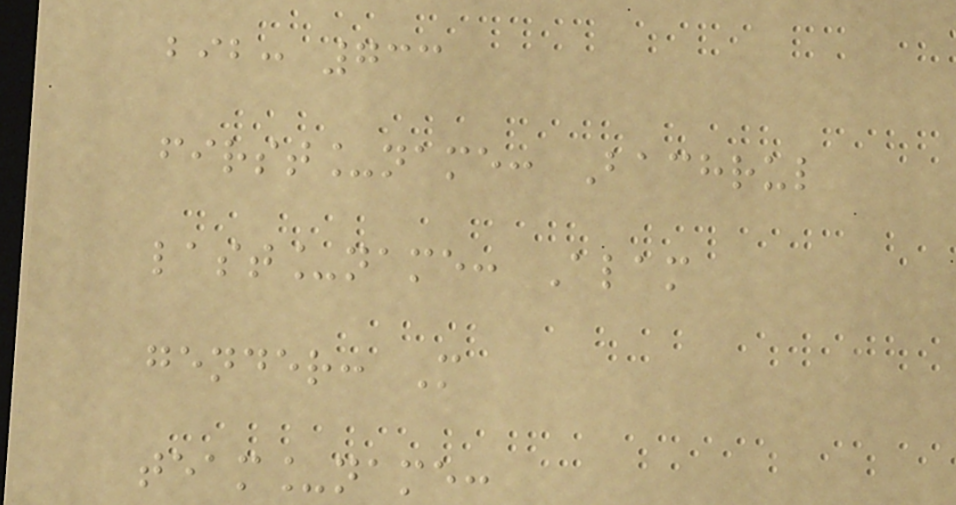bib: 733
first_name: Bachrul
last_name: Alam
gender: M
team_name:
